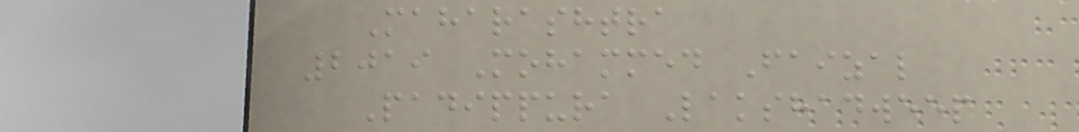Maharashtra
2019 Mohammed Faizal
Padippura Lakshadweep
